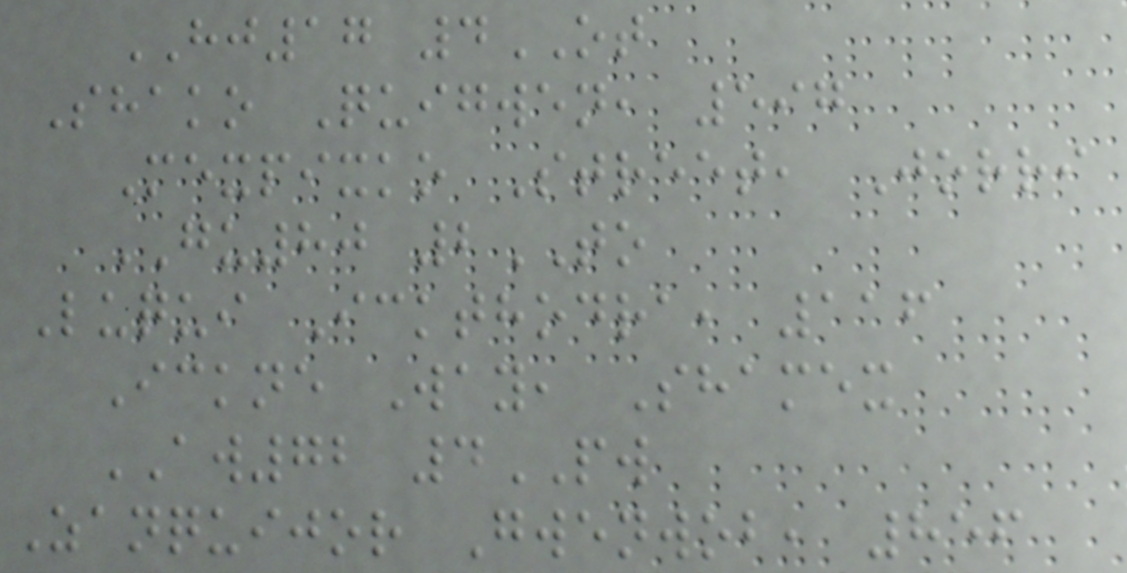HJ17 4OT
Shako Quigwen, 597
Mexpixko Street, Jorri
GU80 2TO
Luqui Ickthodra, 116
Ickne Way, Shamex
AW72 4PW
Zanquijor Gwenwob, 856
